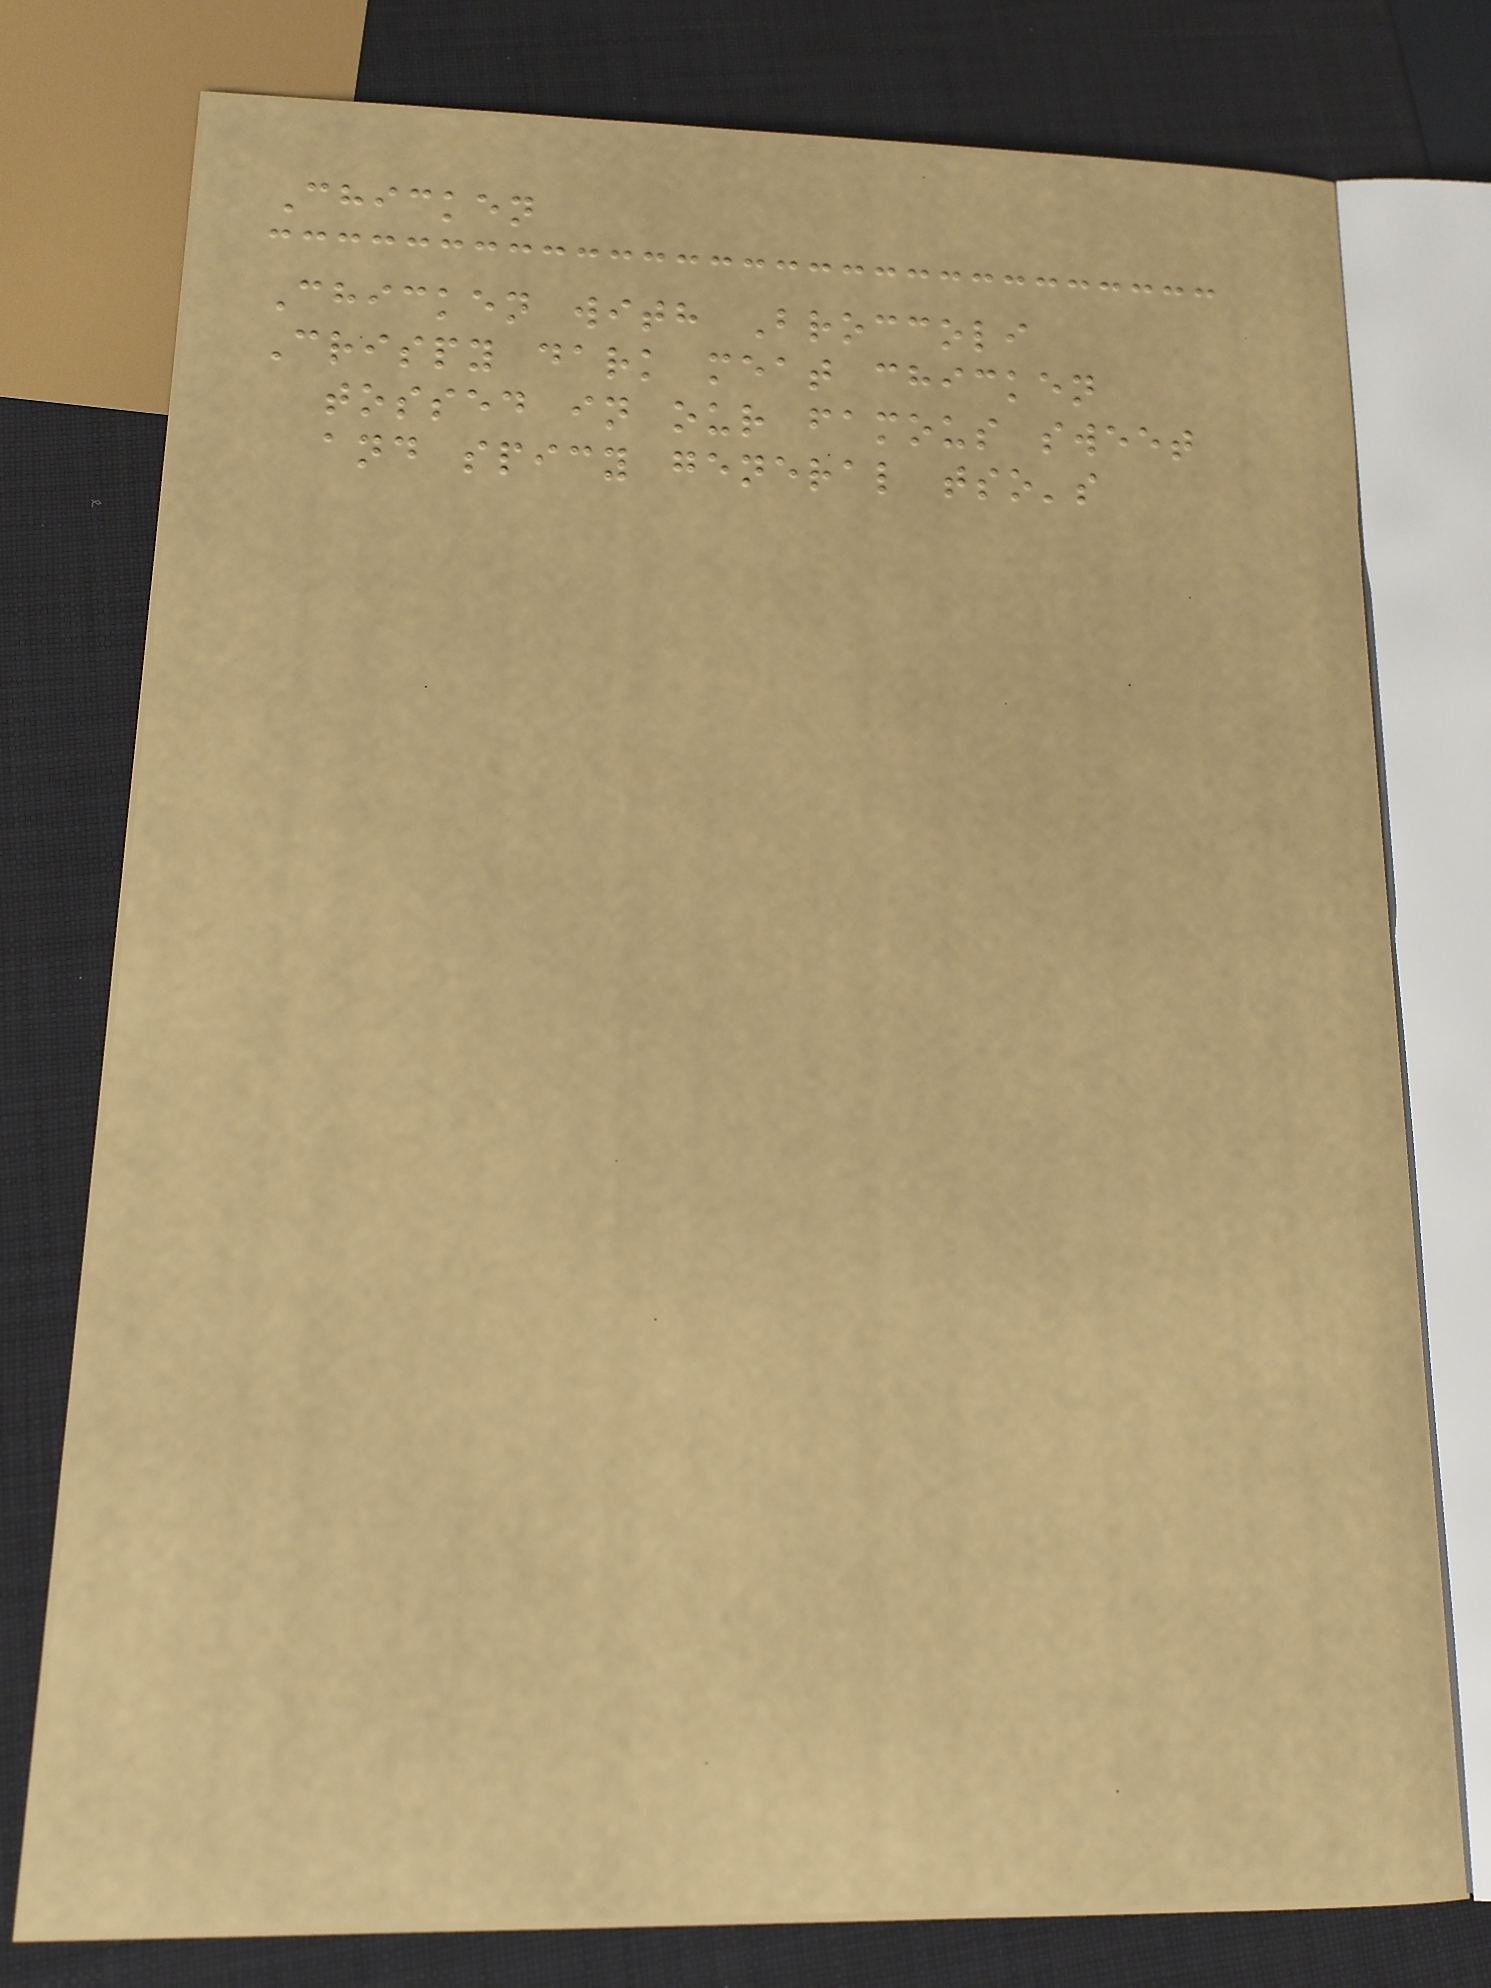Chicken
Chicken with Broccoli
Crispy dark meat chicken
tossed in our famous sweet
and spicy general tso's
